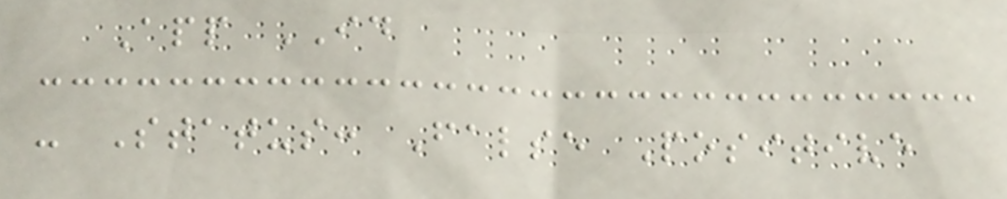App ID
- Status: False Positive
